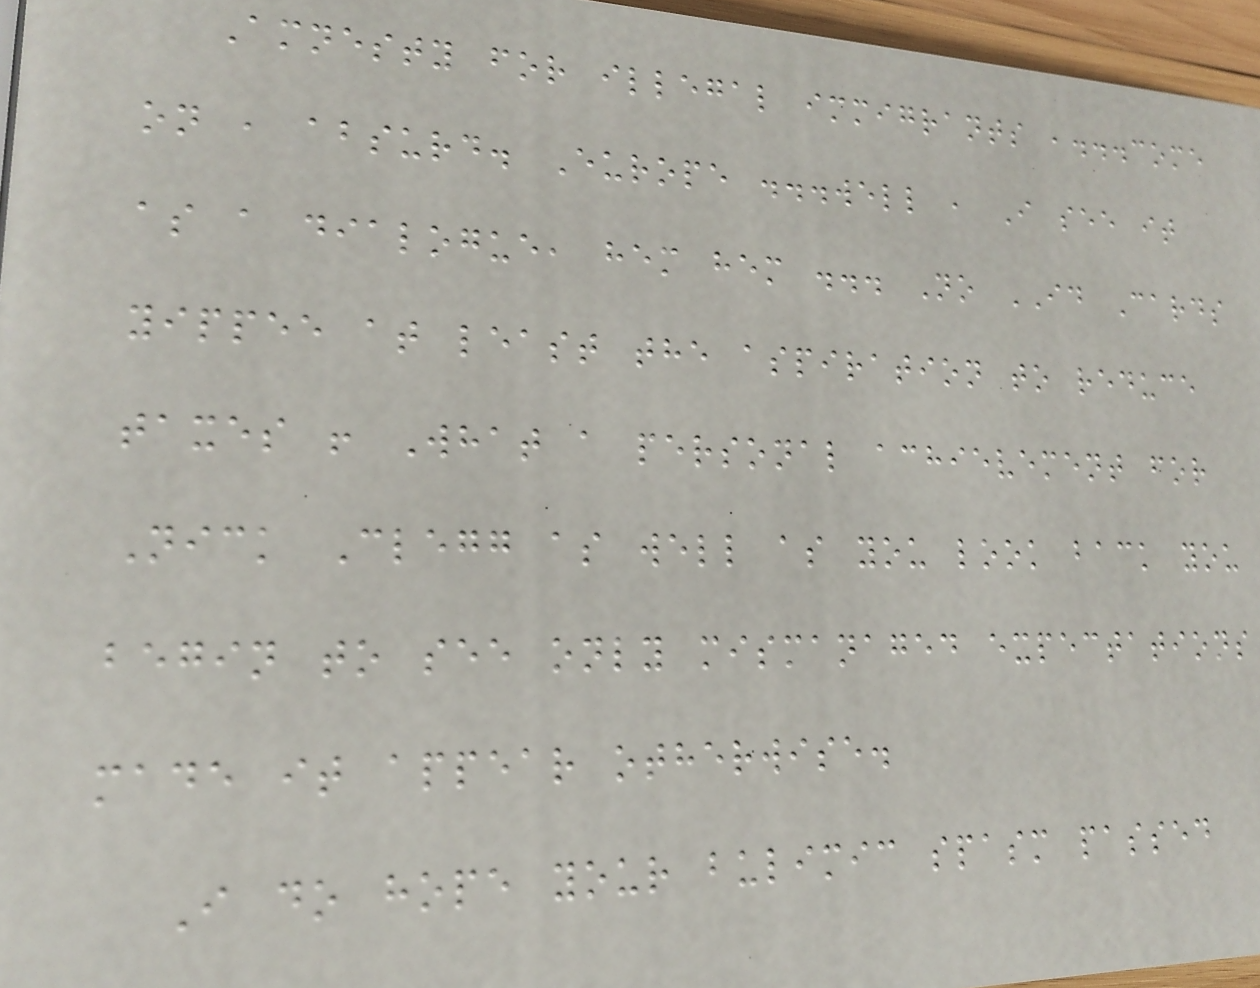Amnesty for illegal immigrants ,...come
on , absurd. Europe ...well , I see it
as a dialogue, hem hem ... No ID Cards
yippee at least the aspiration to reduce
taxes ! What a personal achievement for
Nick Clegg as well as you look back you
begin to see only mismanaged expectations
made it appear otherwise.
I do hope your bulimic spasm passed
